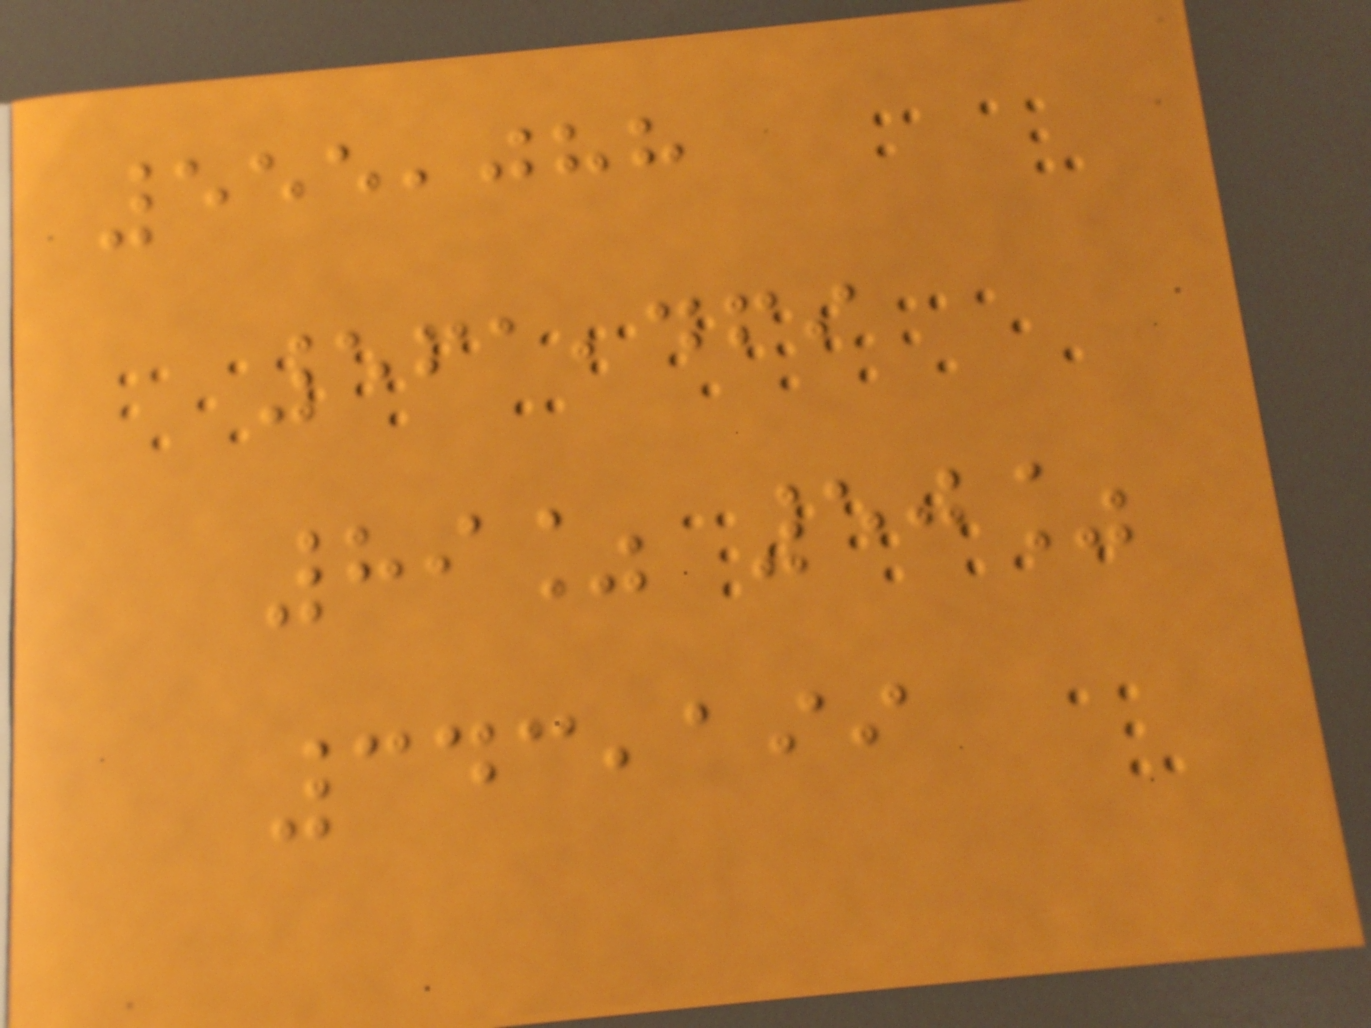555,088
561,469
89% 50%
343,199
